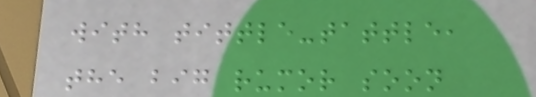with tittle-tattle,
the big rumor soon
